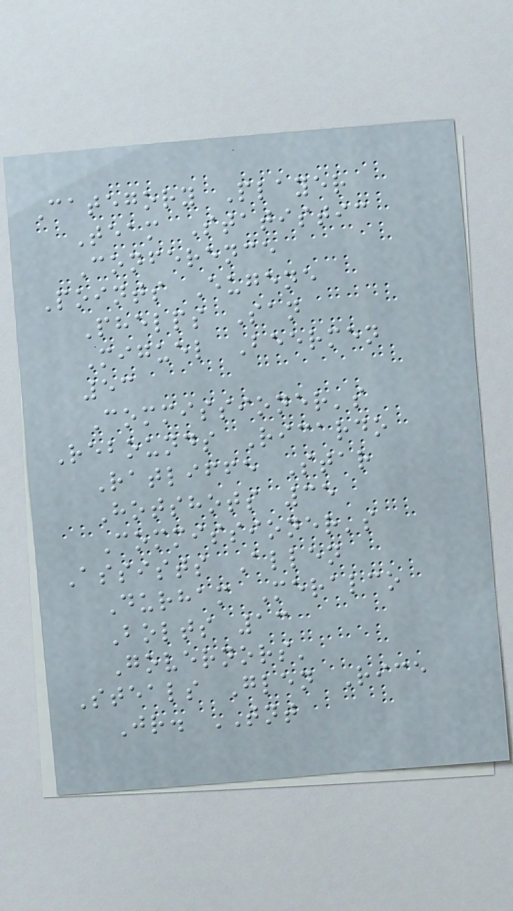Category Player
Team Statistic
Conference
Points Eugene
Phelps San
Miguel Beermen
53
Commissioner's
Rebounds Ricardo
Ratliffe Star
Hotshots 35
Commissioner's
Assists Allen
Durham Meralco
Bolts 13
Governors'
Steals Glen Rice
Jr. TNT
